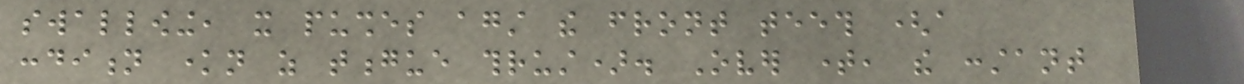swallowing, it pushes against the front teeth (a
condition known as tongue thrust). Over time, the constant
